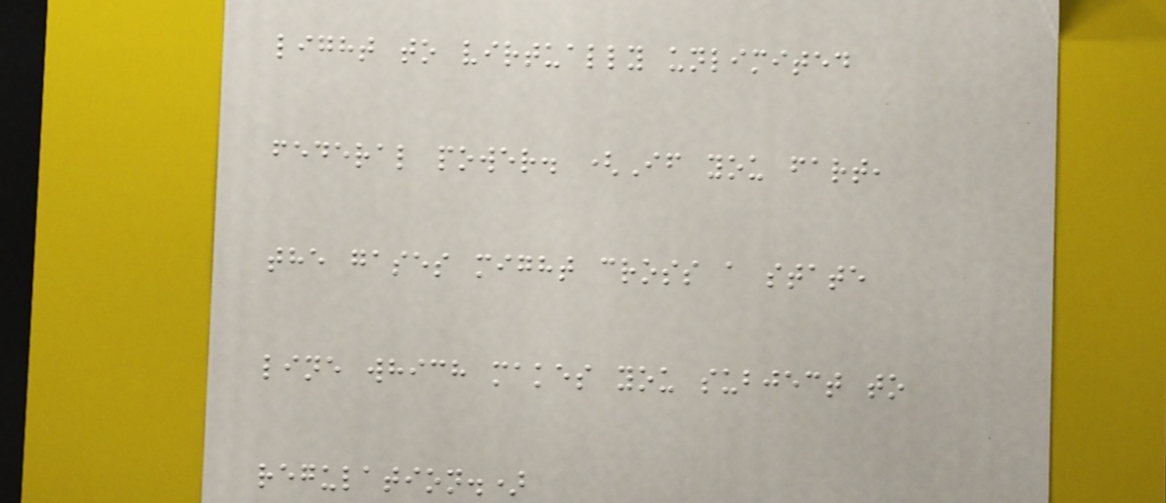light to virtually unlimited
federal power. (If you fart,
the gases might cross a state
line which makes you subject to
regulation.)
